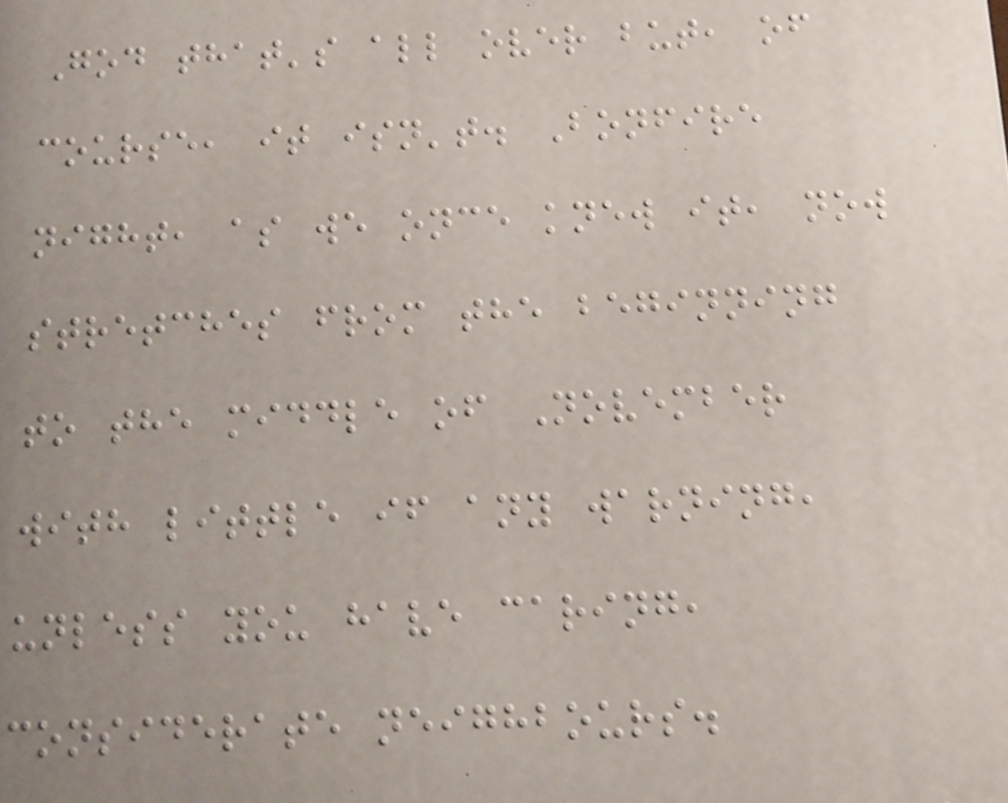God that's all over but, of
course, it isn't. Bonfire
night, as we once knew it, now
stretches from the beginning
to the middle of November
with little if any warning,
unless you have caring,
considerate neighbours.
